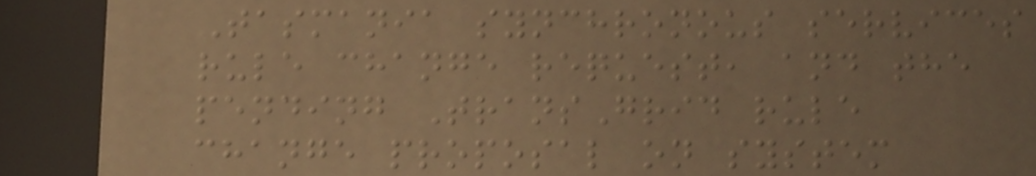Tasmania synchronous services
rule change request, and the
pending TransGrid rule
change proposal on system
